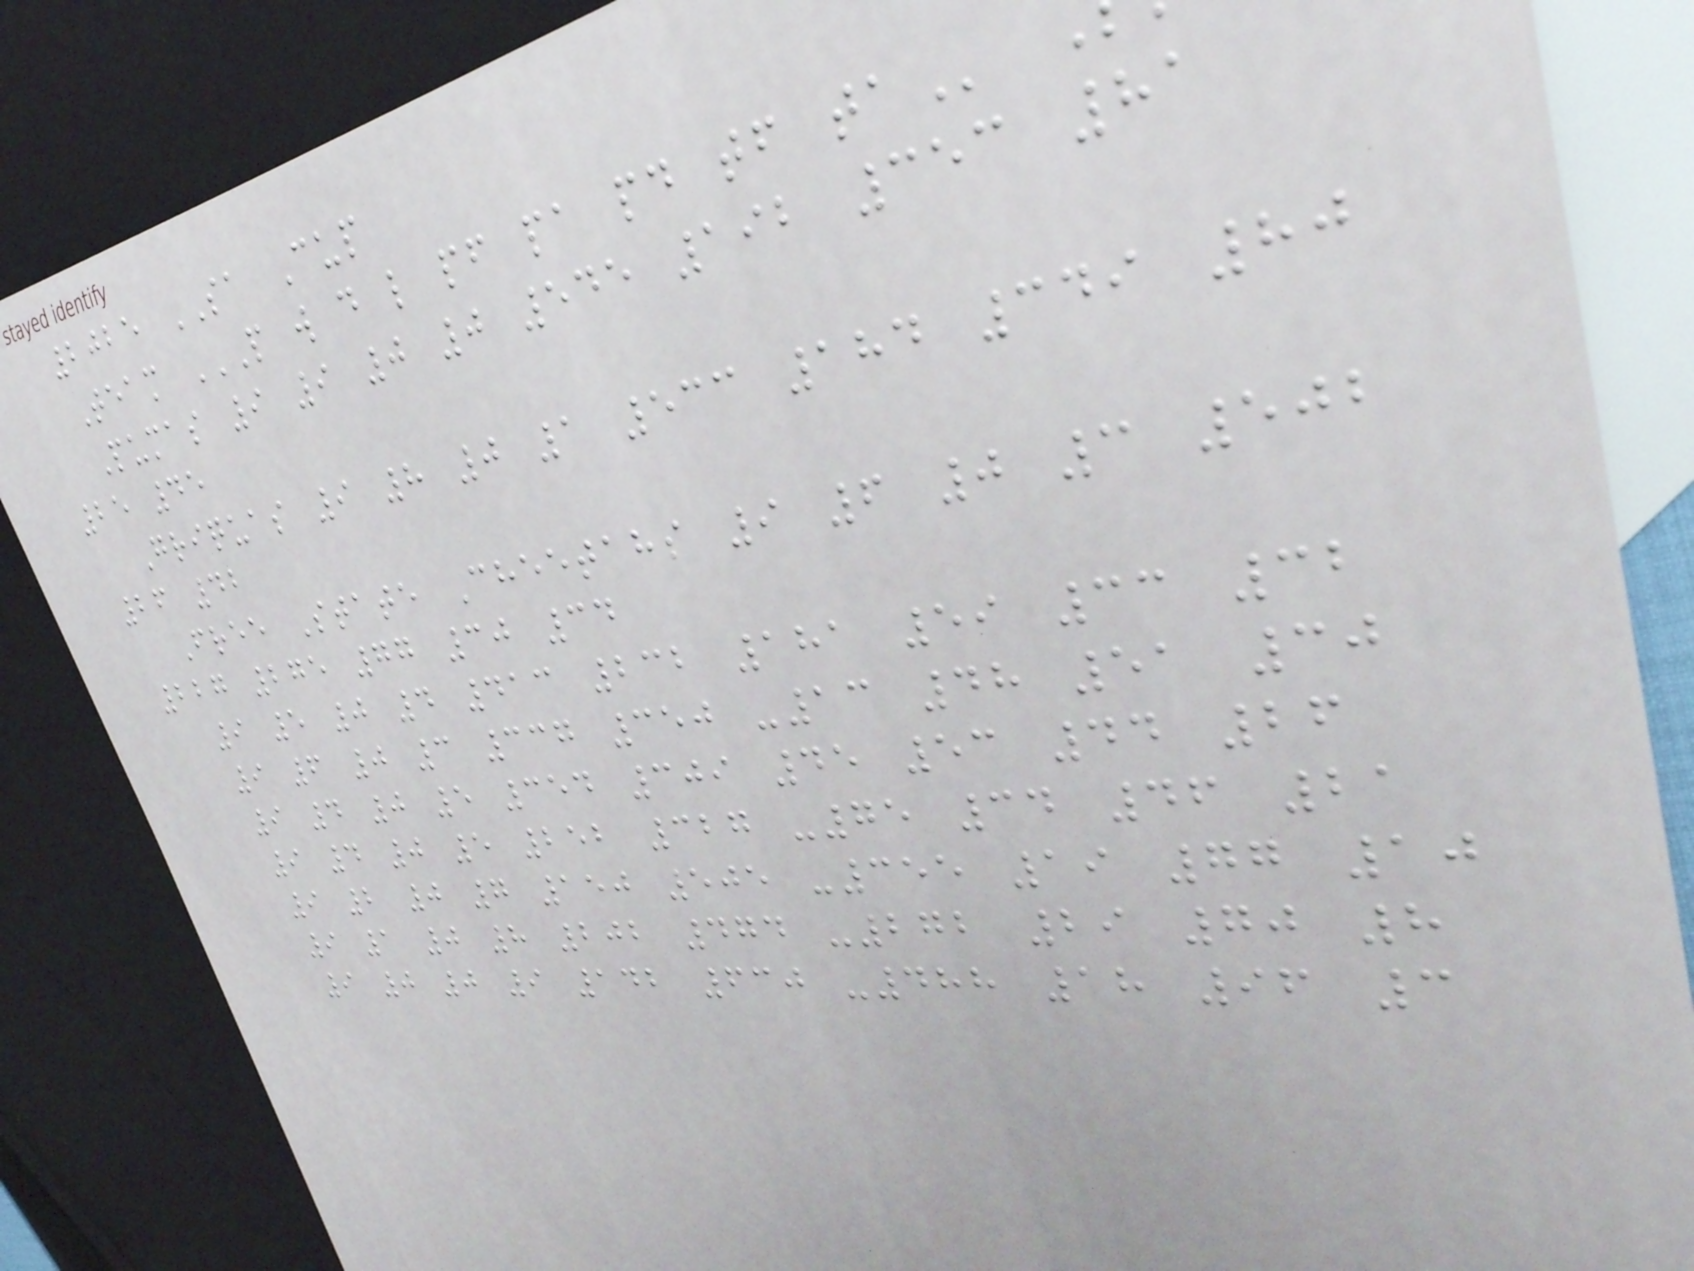2025 SA Cup
Team P W D L PF PA PD TF TA
Pumas 9 9 0 0 545 192 353 81
25 45
Griquas 9 8 0 1 533 184 349 80
26 42
Free State Cheetahs 9 6 0 3 502
227 275 77 30 34
9 5 0 4 413 232 181 59 33 32
9 6 0 3 337 350 -13 48 51 30
9 4 0 5 354 309 45 53 44 26
9 4 0 5 252 327 -75 34 46 21
9 2 0 7 150 505 -355 19 77 10
9 1 0 8 202 474 -272 29 70 8
9 0 0 9 142 630 -488 18 96 3
